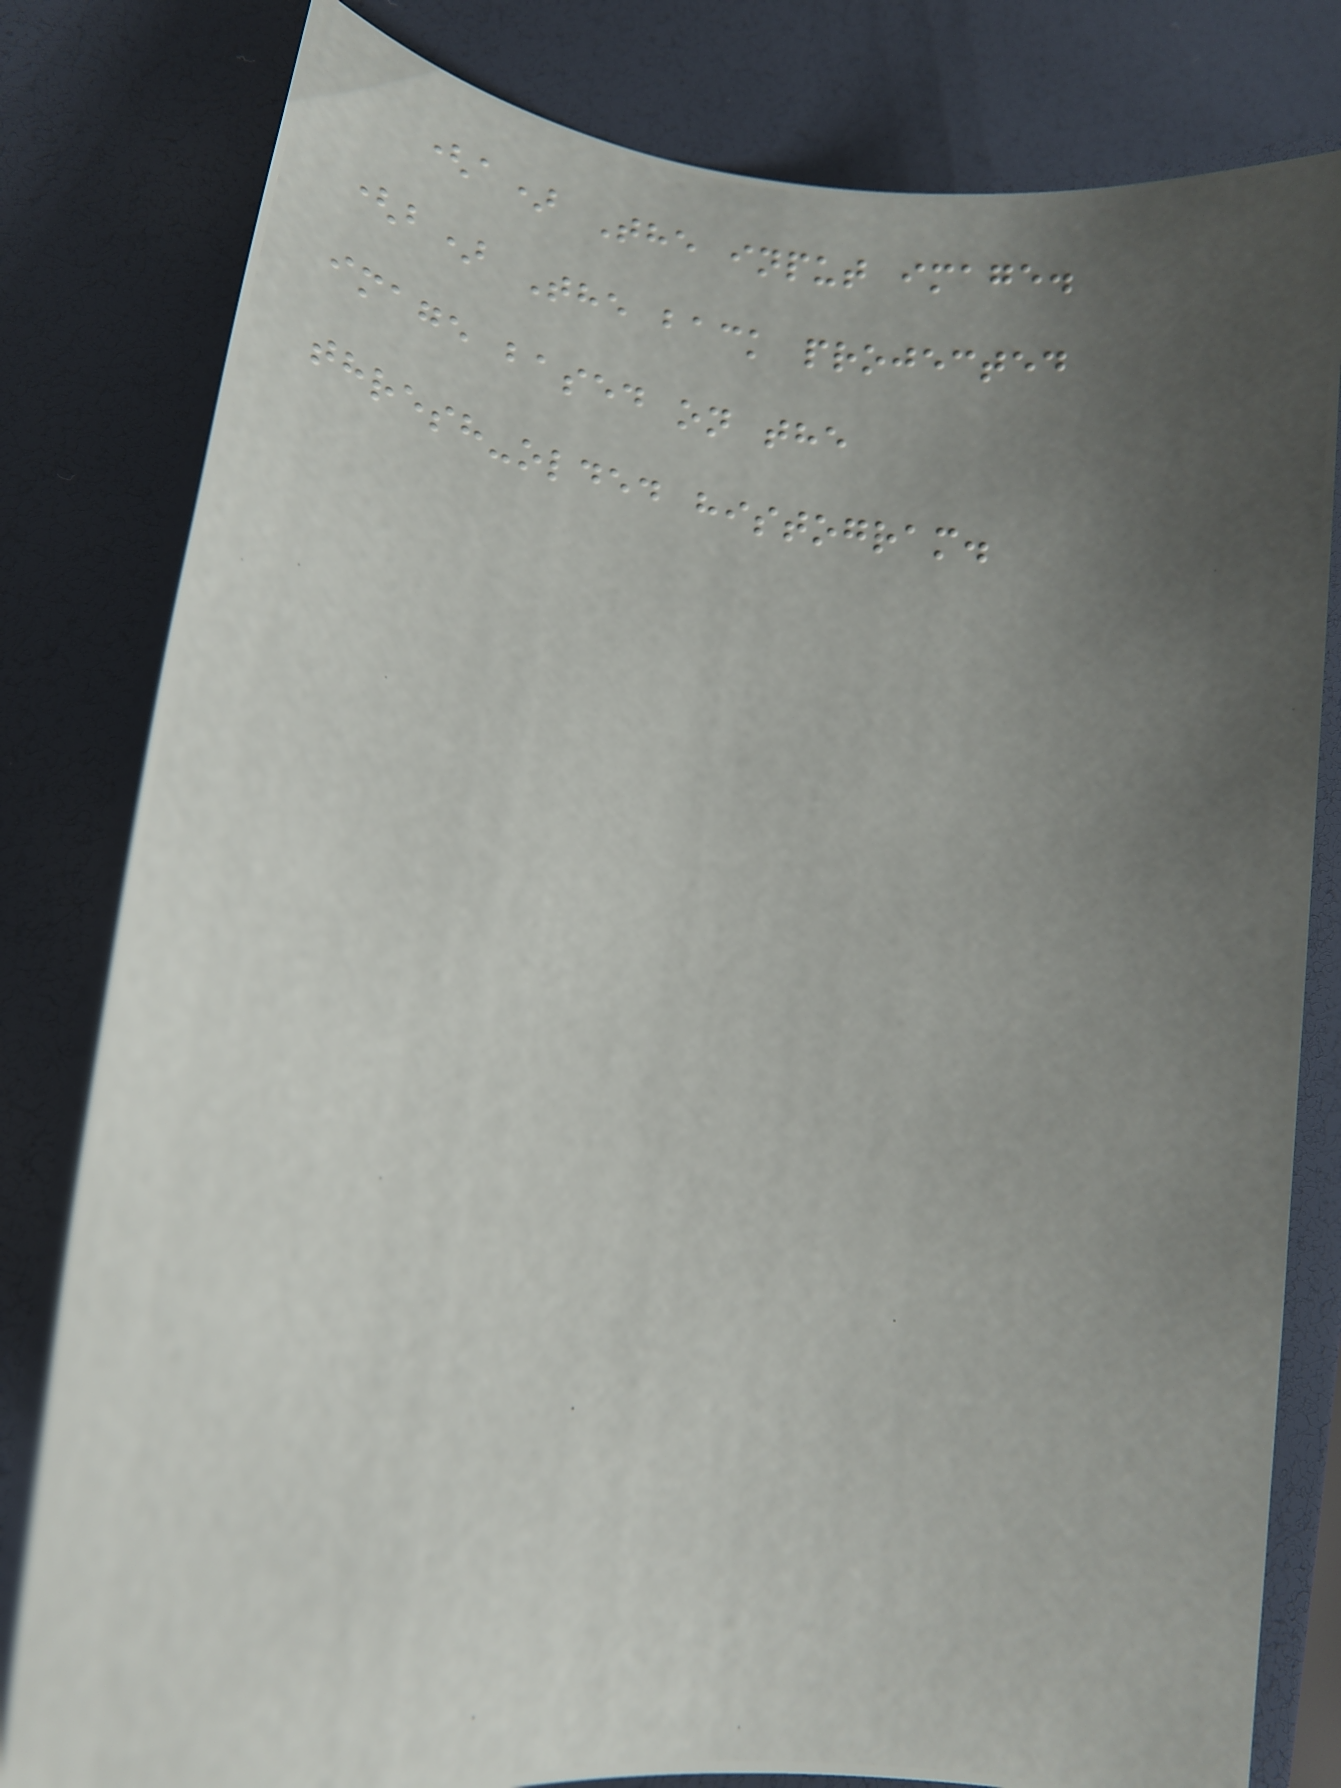(a) The input image.
(b) The back projected
image based on the
thresh-olded histogram.
